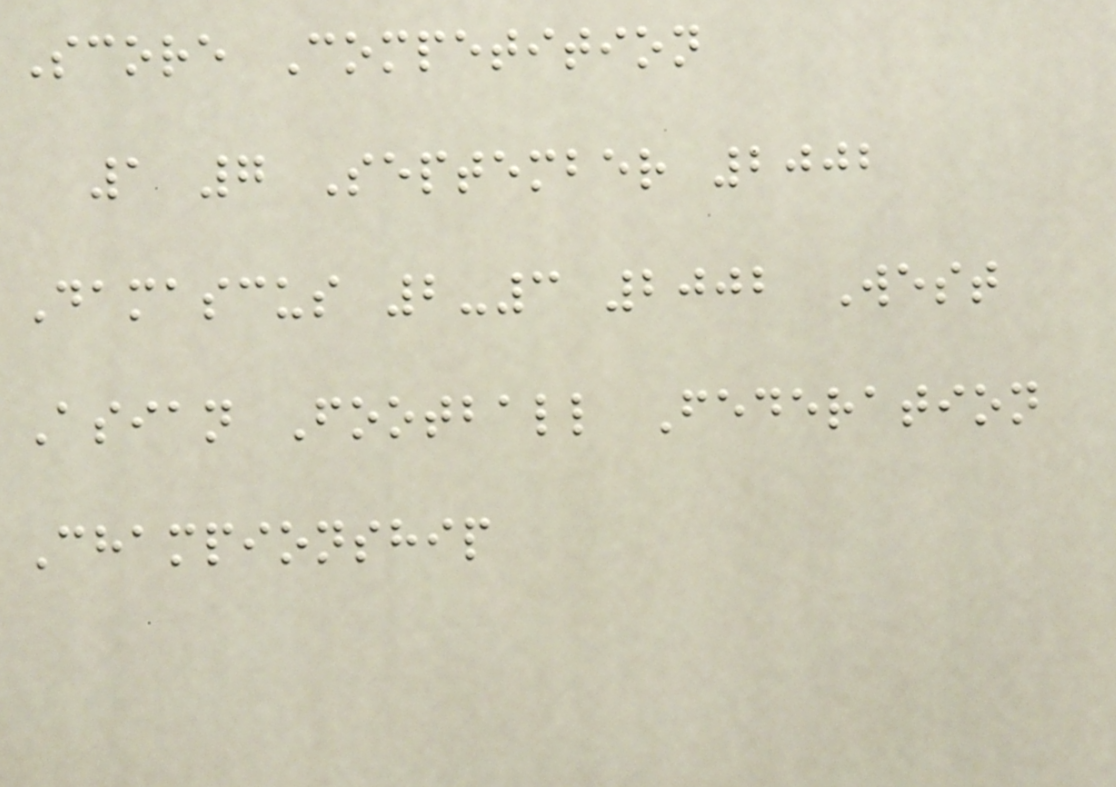Score Competition
1 7 September 2002
Damascus 2-3 2002 West
Asian Football Federation
Championship
